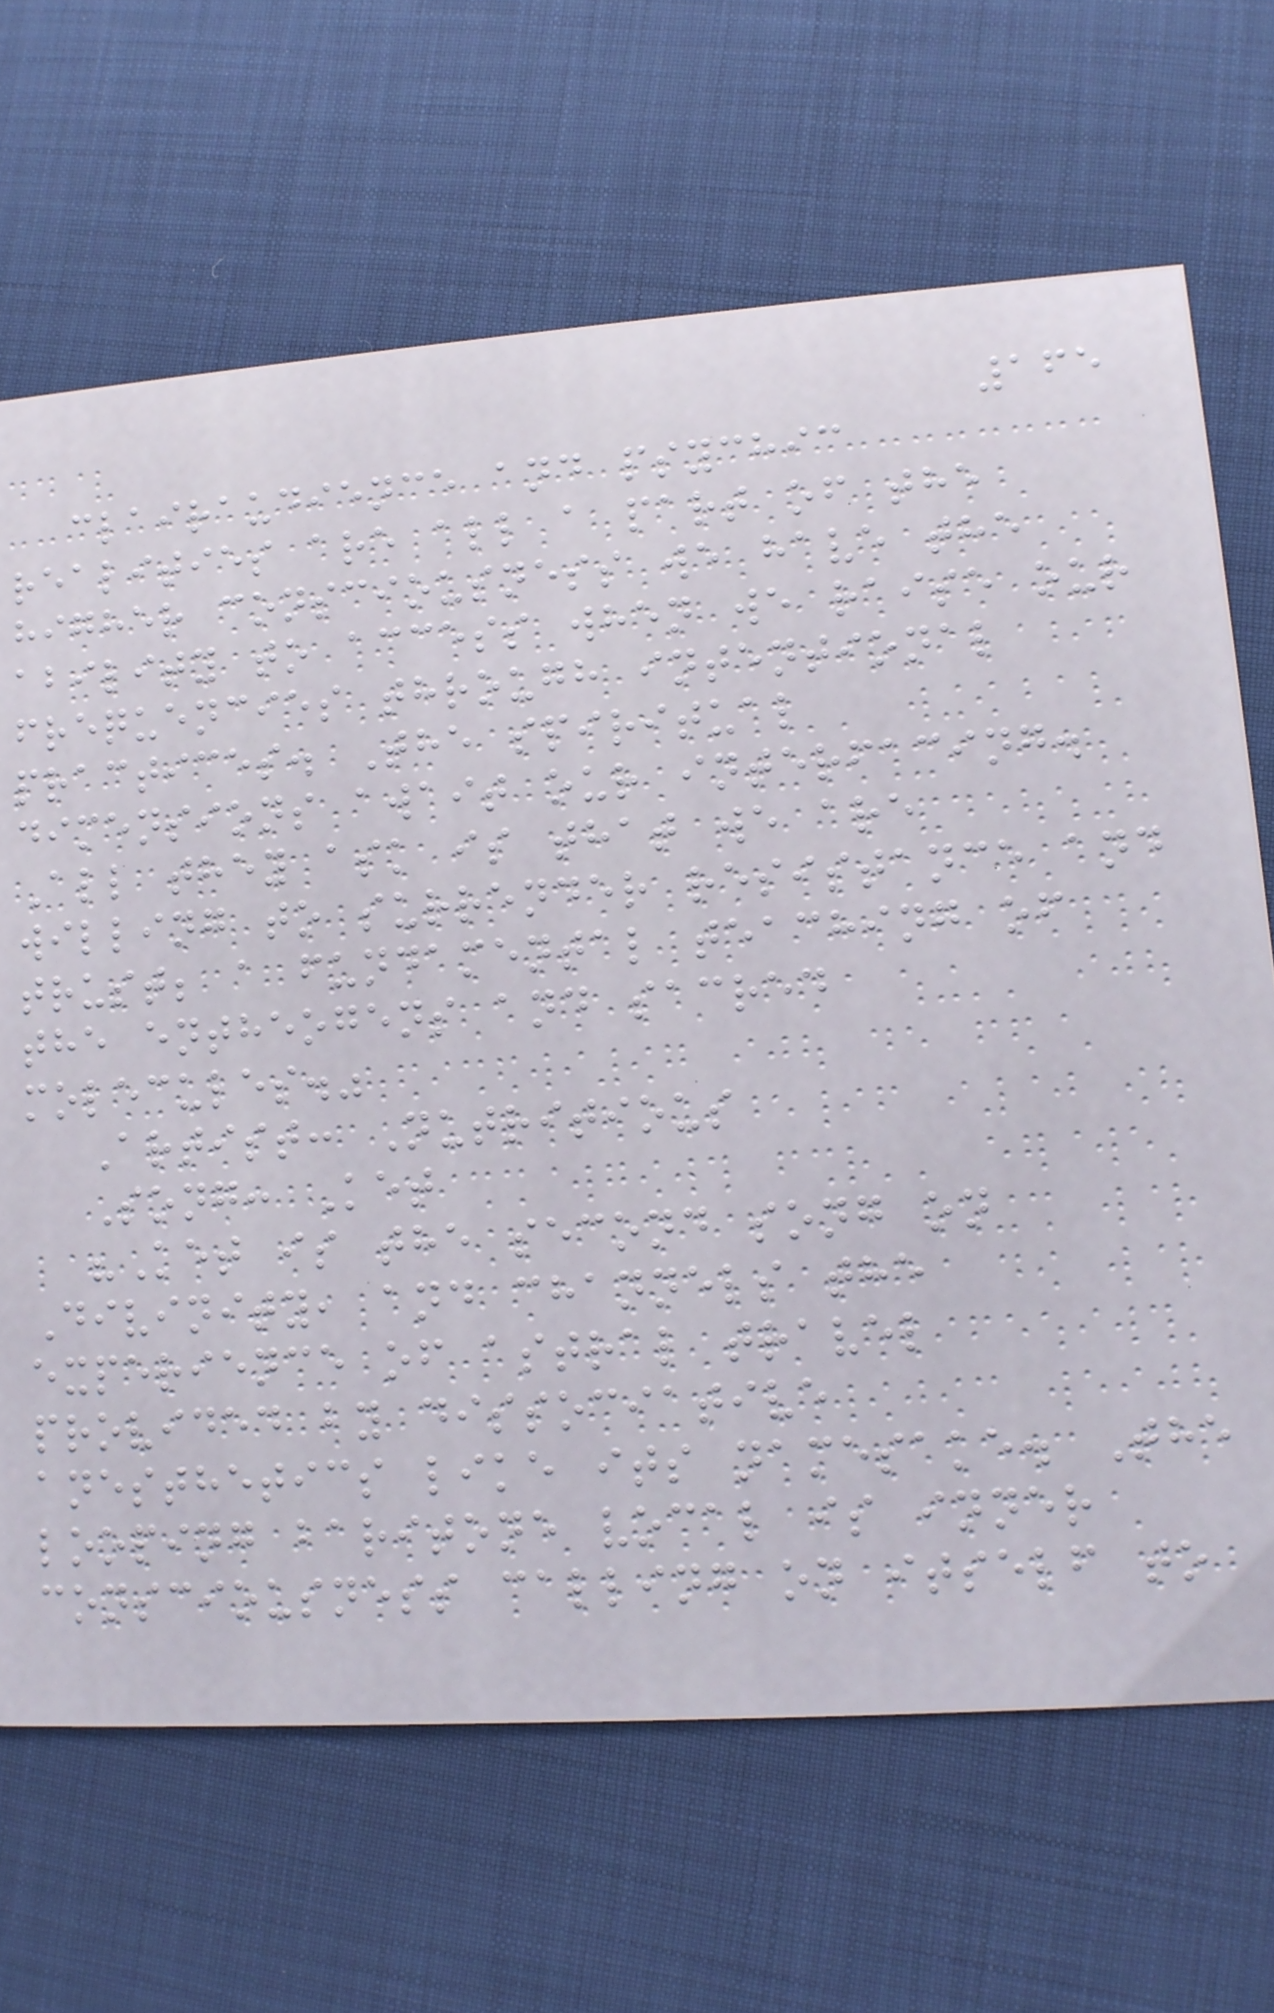165
clairaudience and psychic
realities are all a part of the
higher consciousness we have the
ability to access when we raise our
frequencies through intentional
practices. The spiritual
dimensions await our interfacing.
All they ask is that we are
willing to surrender resistance and
trust; a fundamental teaching of
the entheogens and sacred
molecules."
Artist: Nutritious
Song: Ket
"Ket is the second song on
Divinity, and channels the
experience of astral travel
provided by dissociative
anesthetics like its namesake. The
looping baritone vocal is inner
consciousness calling on itself to
